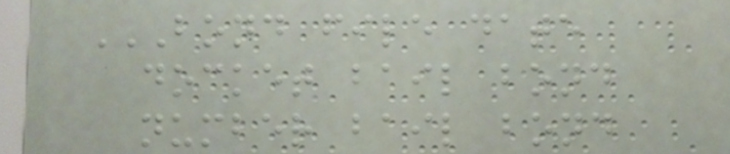BOND FILE DATE
DOCKET BAIL BOND
NUMBER BAIL BOND
